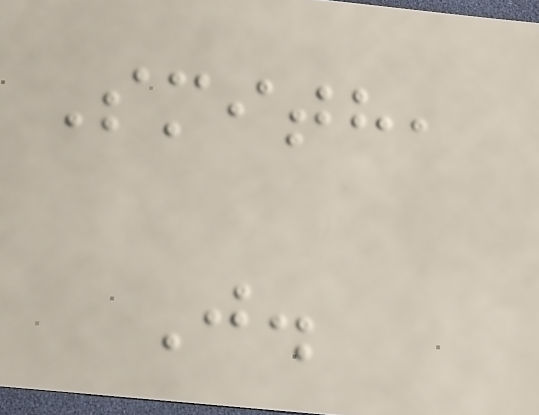Smith,
J.
